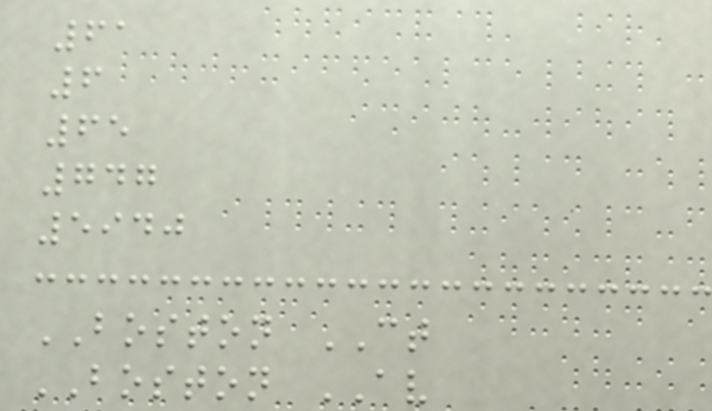61
6
65
747
5940
BOSTON CT
BOSTON AV
